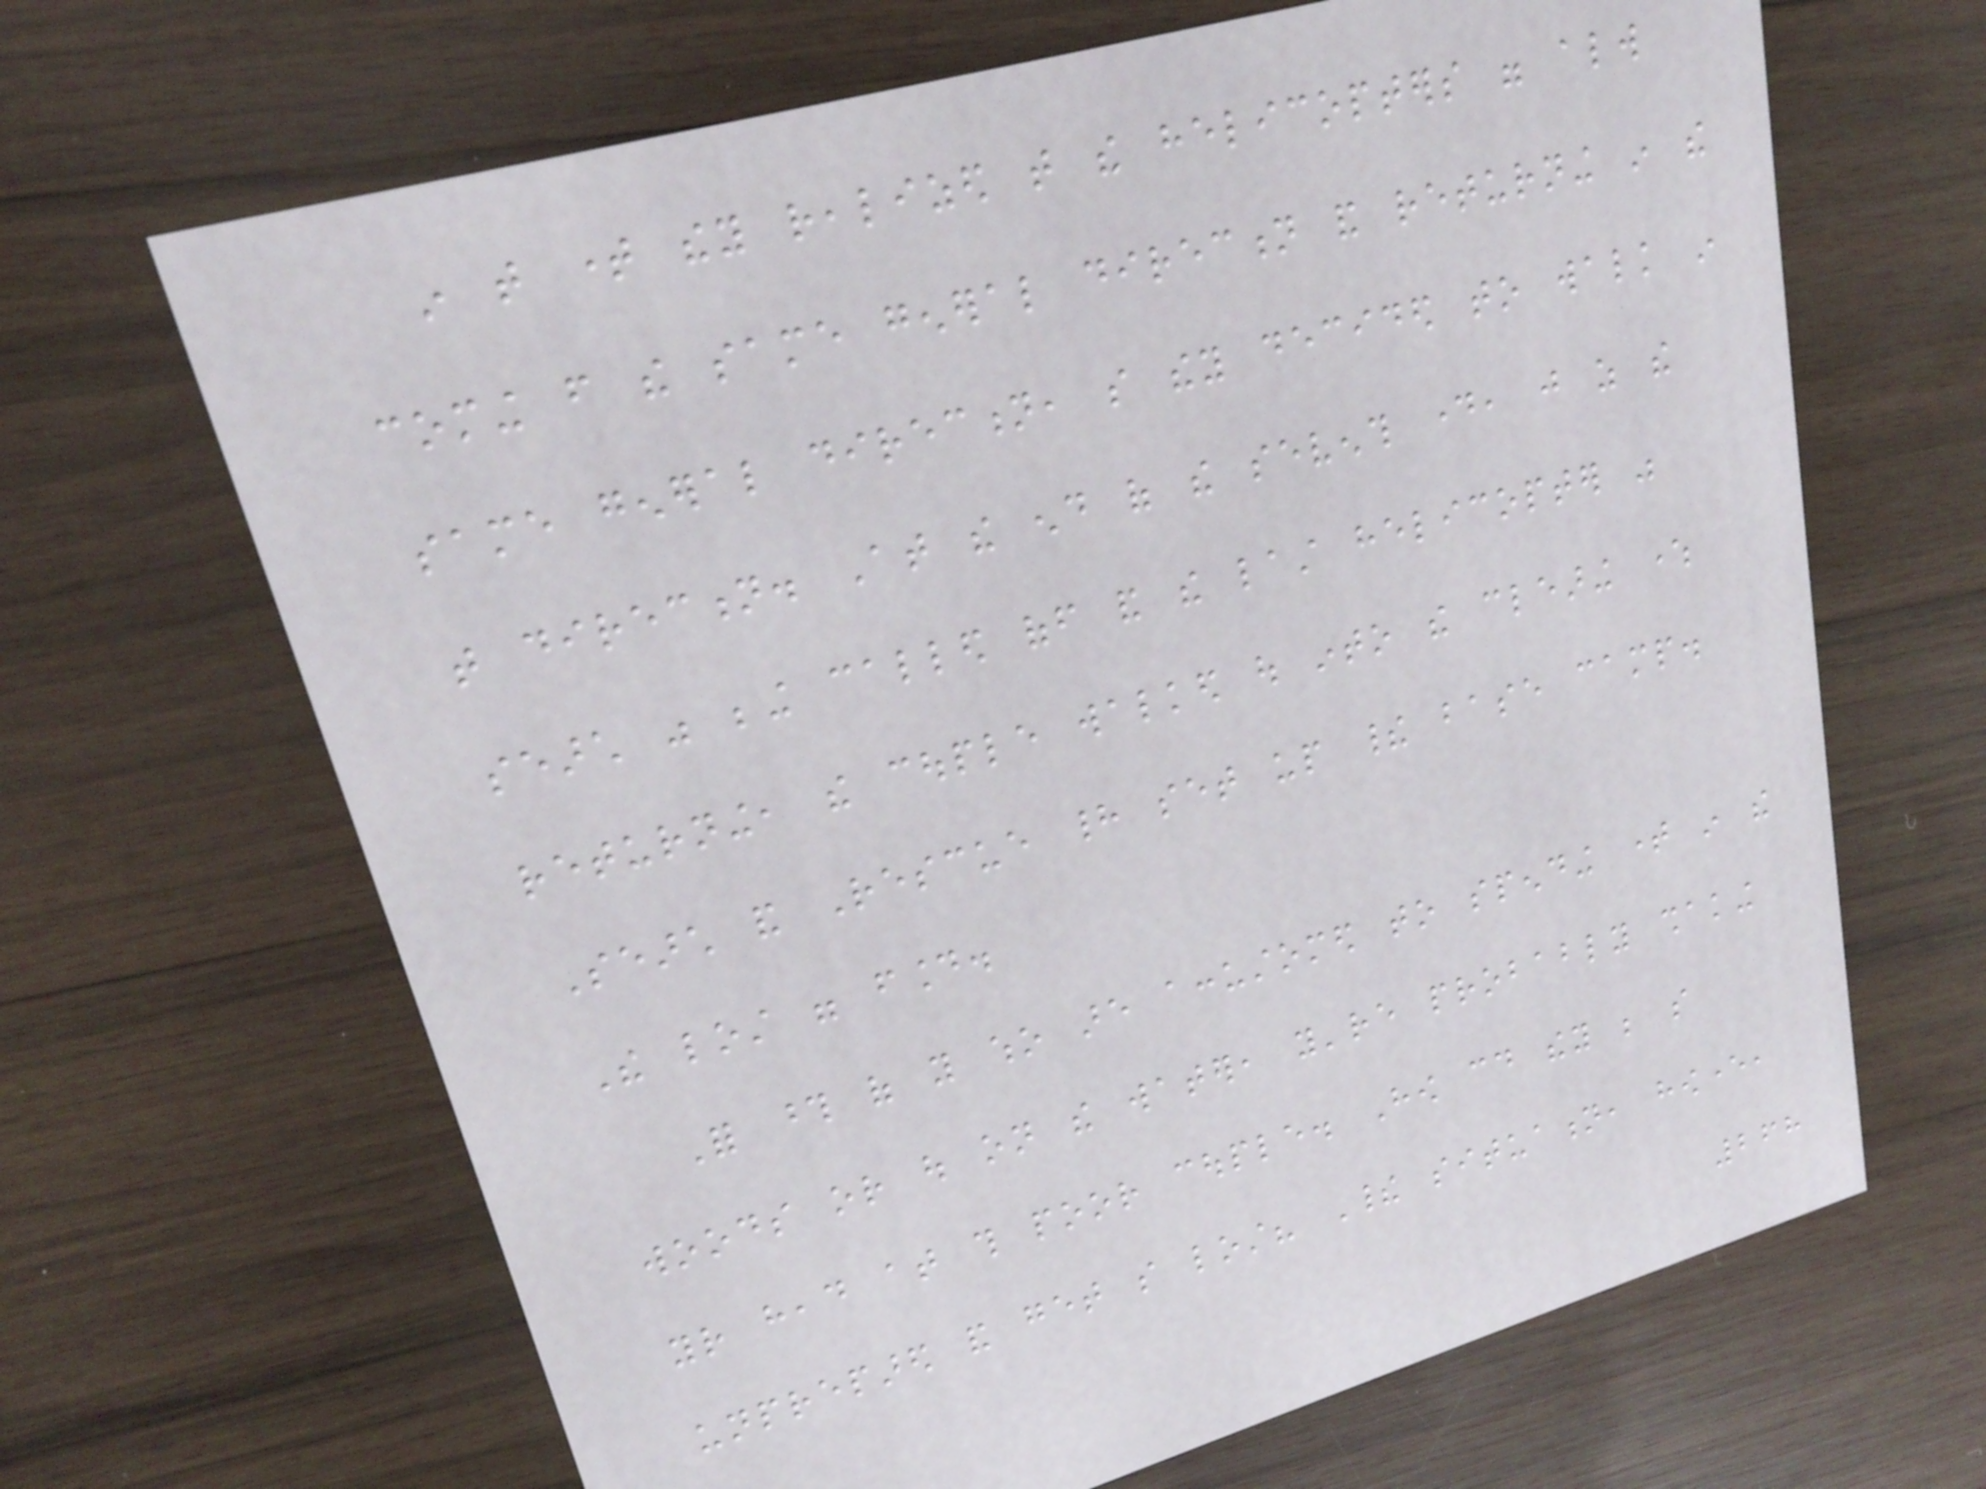in that time they realized that the helicopters were always
coming from the same general direction and returning in the
same general direction, so they decided to walk in
that direction. At the end of the seventh day, just as the
search was being called off and the last helicopter was
returning, the couple walked out into the clearing where
Search and Rescue had set up their base camp.
The lost were found.
For those of you who are accustomed to spending time in the
woods or out on the water, you're probably shaking
your head at this poor couple. How could they be so
unprepared and get so lost? Their situation, however,
268
